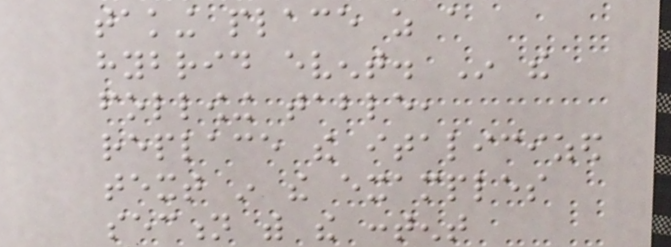taking place as a
hybrid event. In the
following table,
replace the italicized
text in the examples
section with the content
